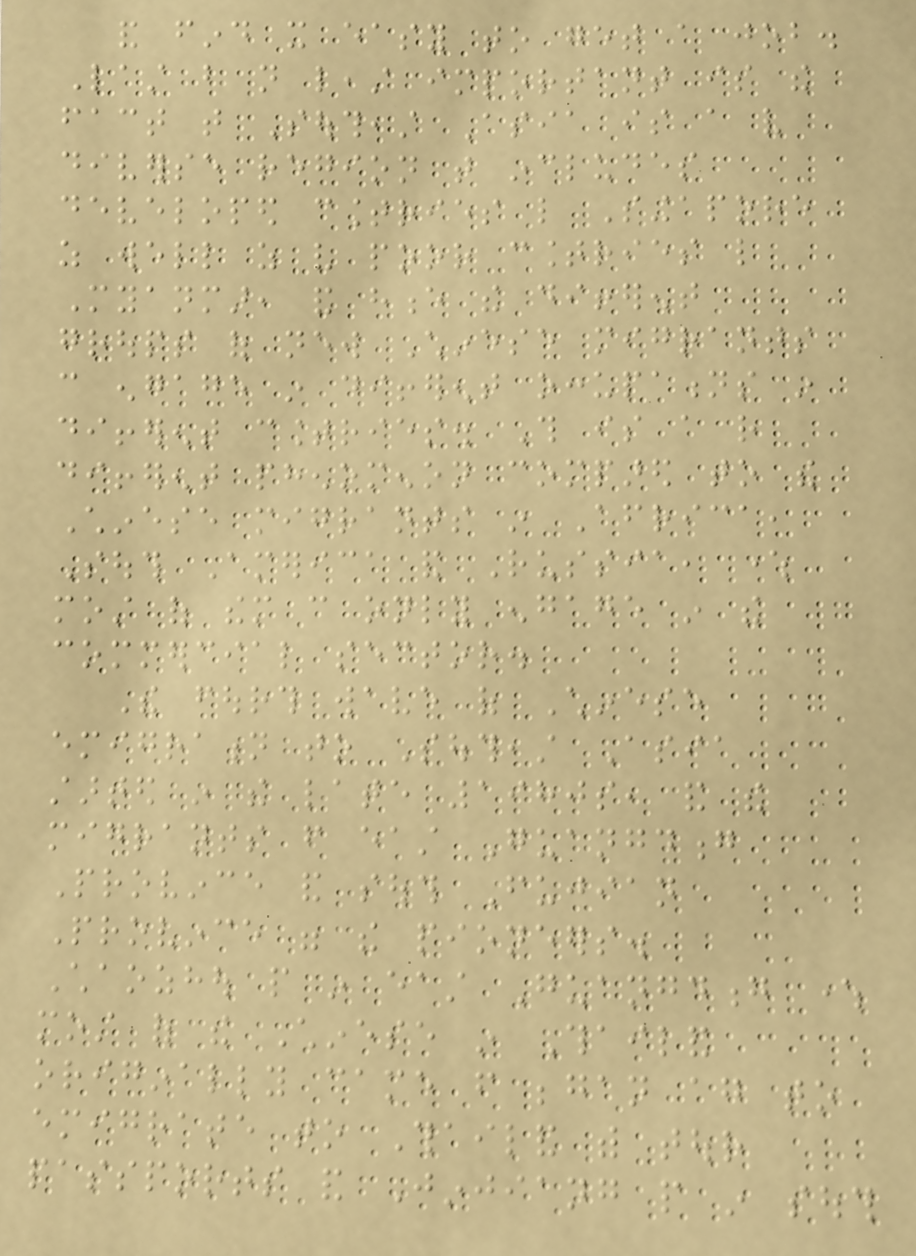and find it easy to get a job.
Last but not least important is the
fact that Southeast Asia is a very
diverse region that includes
developed countries like Singapore
as well as very poor countries like
Myanmar, and hence the different
groups of new Chinese migrants
can engage in different occupations in
different countries. This is a rather
different phenomenon compared to the
Chinese migrants in Africa,
South America and Russia, where
most of them can only engage in the
commercial sector.
The fourth wave of Chinese
emigration to Southeast Asia
started in the late 1980s, and the
migrants from east Guangdong
Province and south Fujian
Province were the pioneers.
Chaozhou people in east Guangdong where
most of the Chinese in Thailand
originally came from began again to
emigrate to Thailand with tour
passports and Jinjiang people in south
